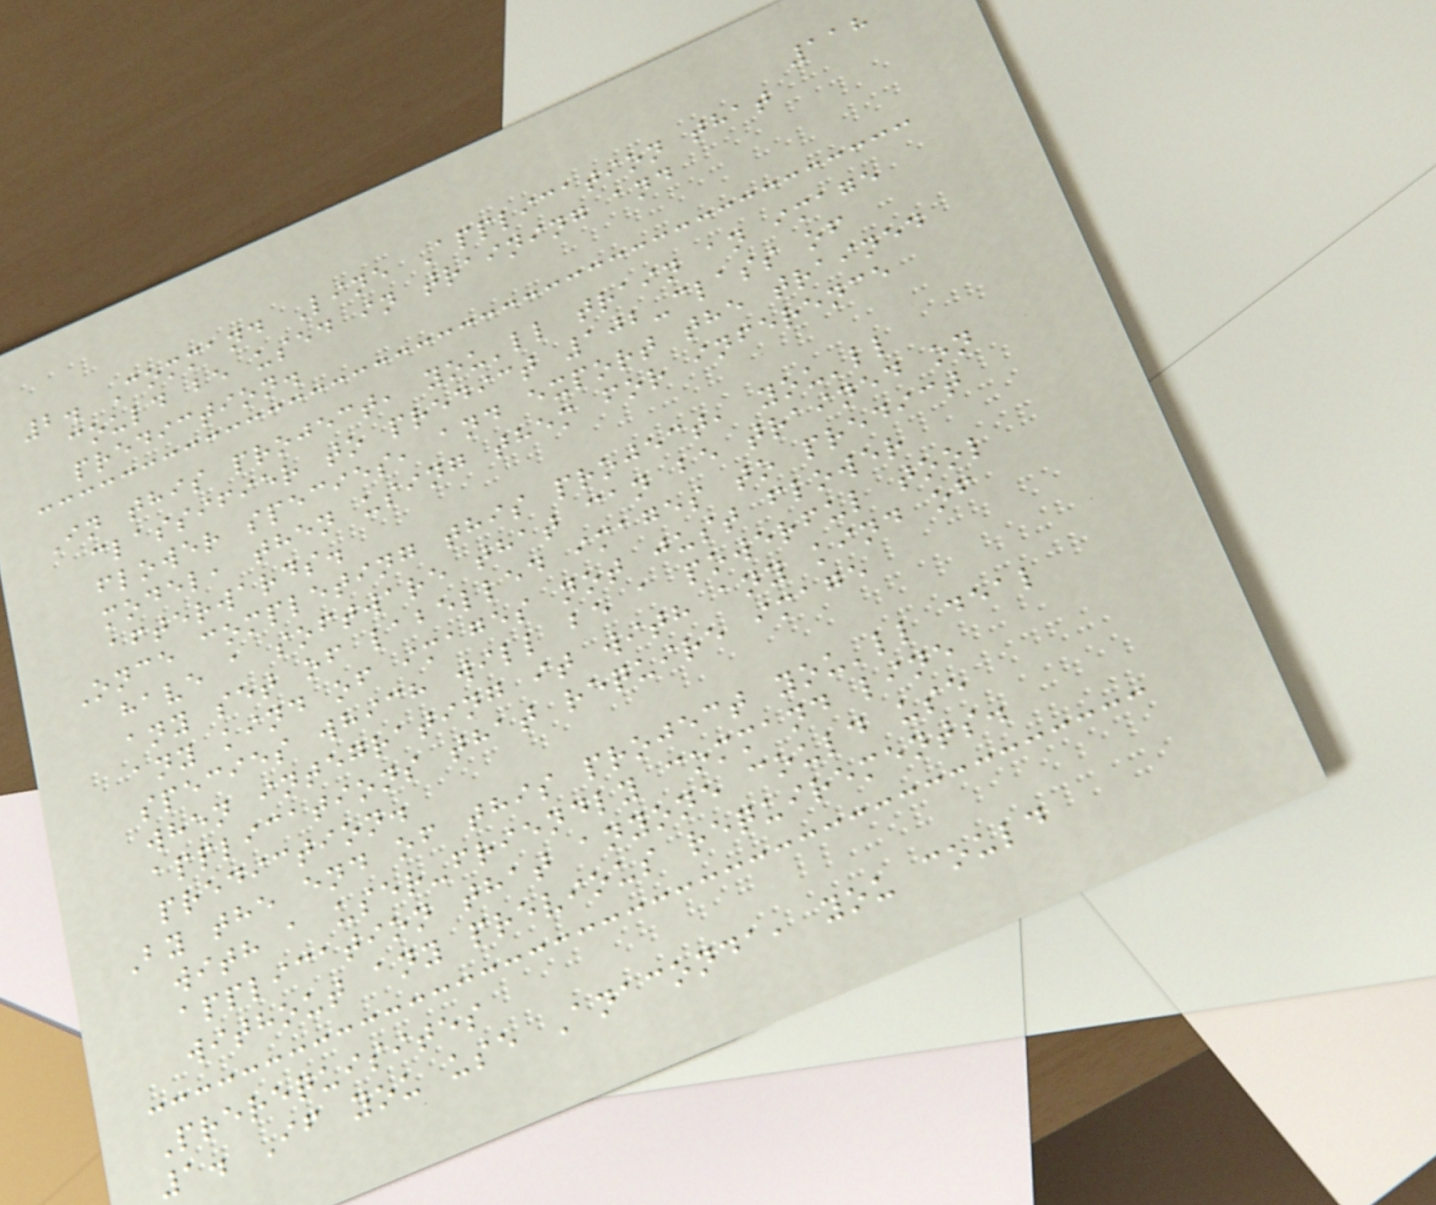118
2. Command Line Application that
could be used in training and
prediction.
In this project, you'll train an image
classifier to predict 102-class of
flower species, and export the trained
model, then using them for inference
afterwards.
Once completing this project, you'll
have a software that can be trained on
any set of labelled images to predict
any kind of images not just flower
species which will be a powerful tool
when integrating it with any kind of
applications that require image
prediction.
By the end of this project you'll deal
with a user-friendly command line
application that anyone could use
without any previous requirements.
Prerequisites
1. If you use Anaconda, you could
